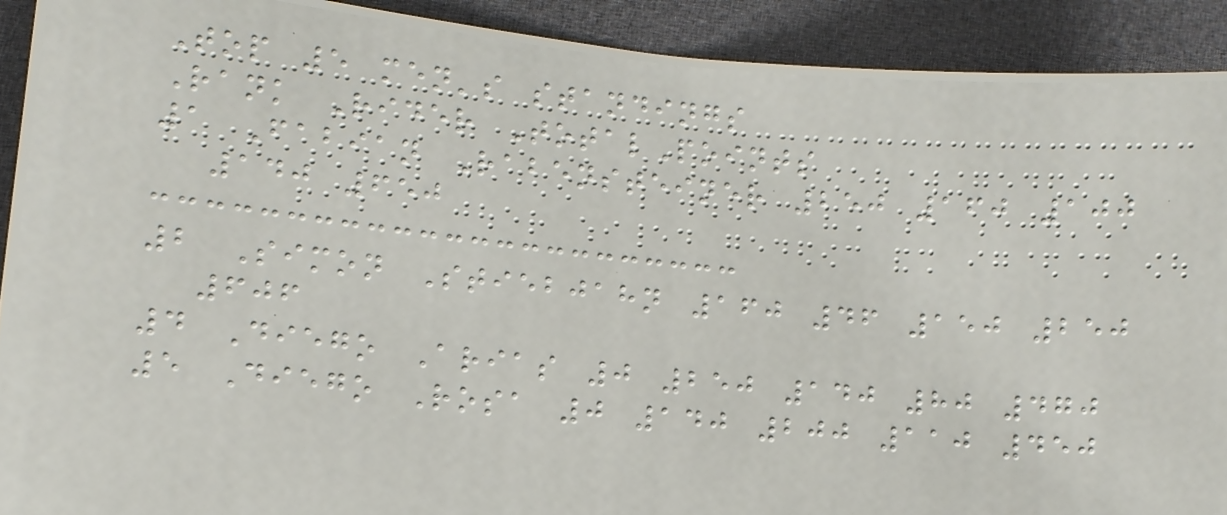Top 5 men's standings
Rank Rider TotalPoints
1 Fabian Rabensteiner 250 160 100
140 650
2 Simon Stiebjahn 160 46 150 250
606
4 Diego Arias 0 250 140 80 470
5 Diego Rosa 0 140 200 110 450
